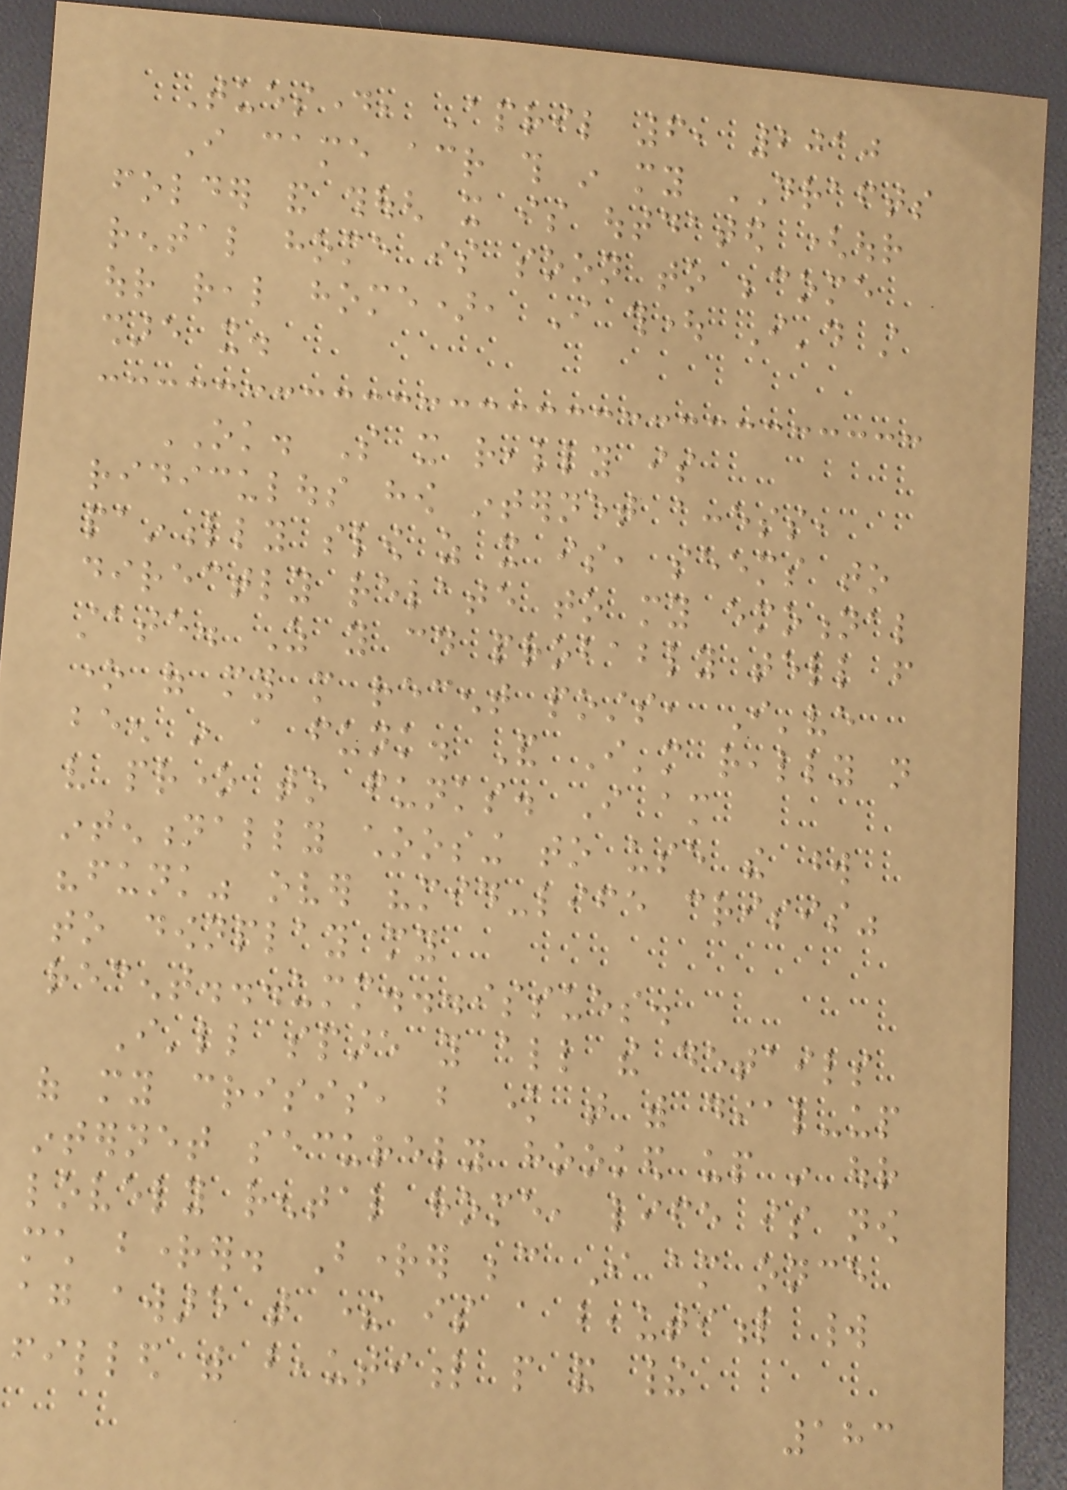Tuesday, April 6, 2010
I came across this in my DRAFTS
folder and though it is outdated (our
rental home is soon to become
our real home), I thought I'd still
share it.
OK. So it really is
ridiculous how internet access,
painfully slow as it is, seems to
directly relate to my emotional
state. As you could probably tell from
one of my more recent posts, I've
been in a funk. And I'm really not
very prone to funks. I am
intentionally choosing to use the word
"funk" over "mid-life crisis"
to downplay my
recent...umm...issues.
I'll spare you all the details
of my crisis, but know that with dial-up
internet securely hooked up in our
lovely rental home, life is now
much brighter. Brighter because I am once
again aware that there is a beautiful world
filled with beautiful people and their
183
